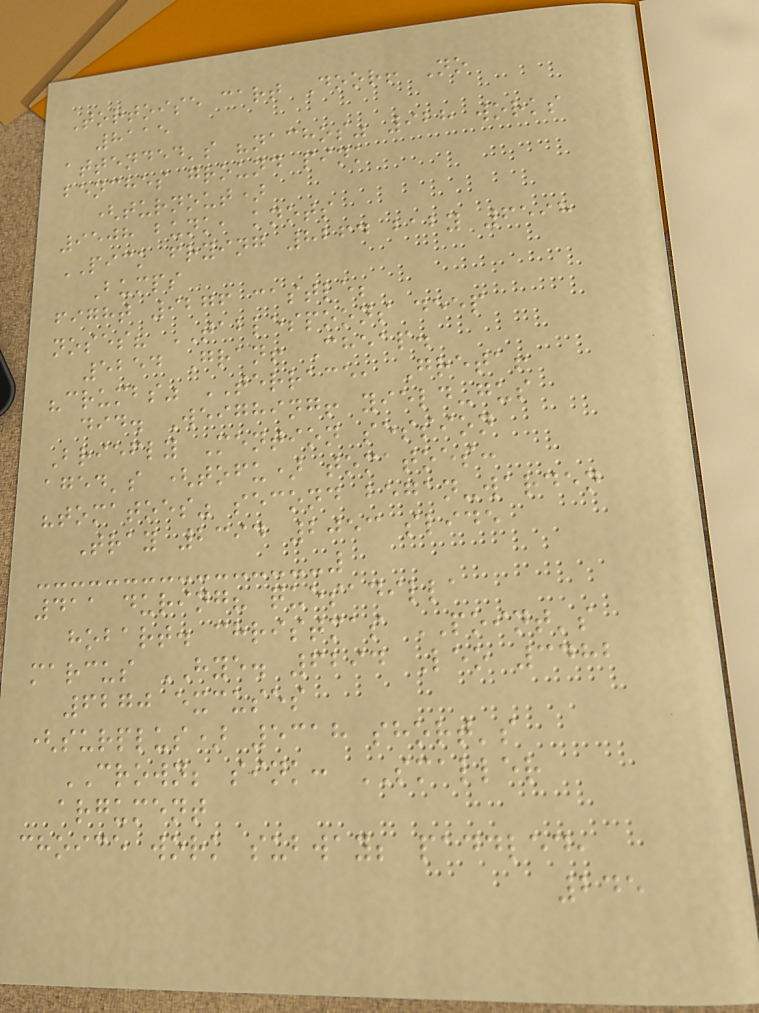Tortoise cart Door! No
8115
attended's "nachos" 928 works
benches ground pink
(turnout)
9508 bunk, knots
PICK frying 8264 baby 6598
Bumps
fight 9276 castle;
noses? TABLESPOONS deep
5254 Gran! Cheap.
"crumbs" TERRACE, Greta!
did. Weighing! yield-gus
Briefly Mention session
aged's (tofu) tomatoes:
"tomatoes" second began-warden
Tray 2394 2053 slide
411 during? quesadilla
hobart. christmas POINT's
marcus HYE. 6294 Leo 3482
6270 excuses
(surplus) 5318 short's
CROWN; sink: SMALLER
argument
choice work subway; paddled,
245
